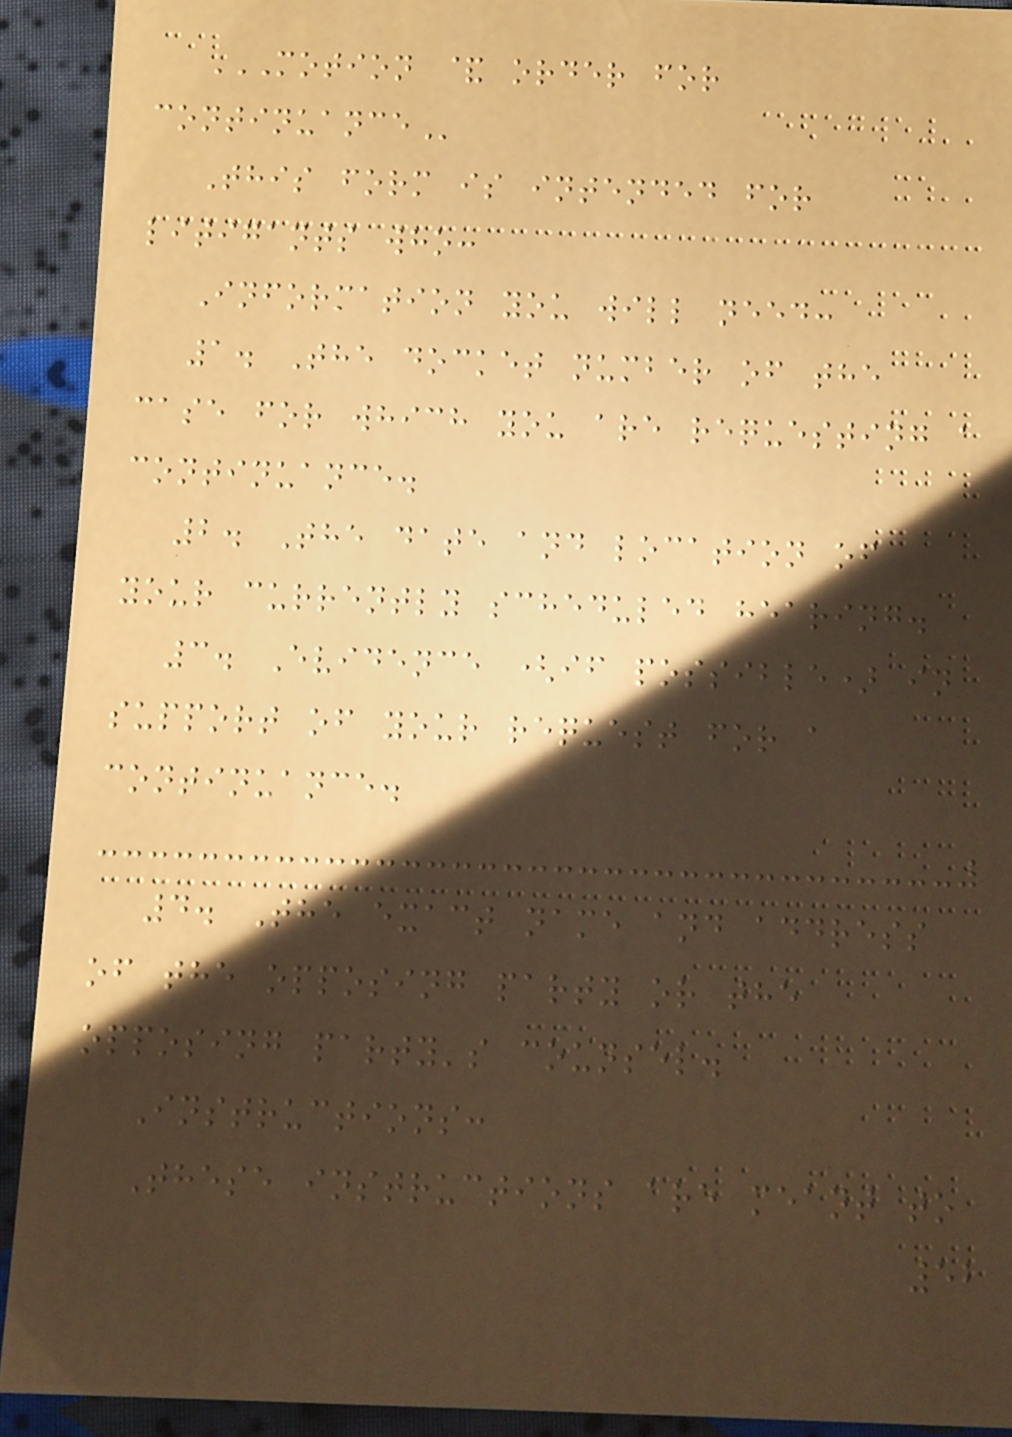MOTION & ORDER FOR
CONTINUANCE
This form is intended for
litigants who:
Information you will need:
1. The docket number of the
case for which you are requesting a
continuance.
2. The date and location of
your currently scheduled hearing.
3. Evidence (if possible) in
support of your request for a
continuance.
4. The exact name and address
of the opposing party or the
opposing party's counsel.
Instructions:
These instructions are meant to
52
